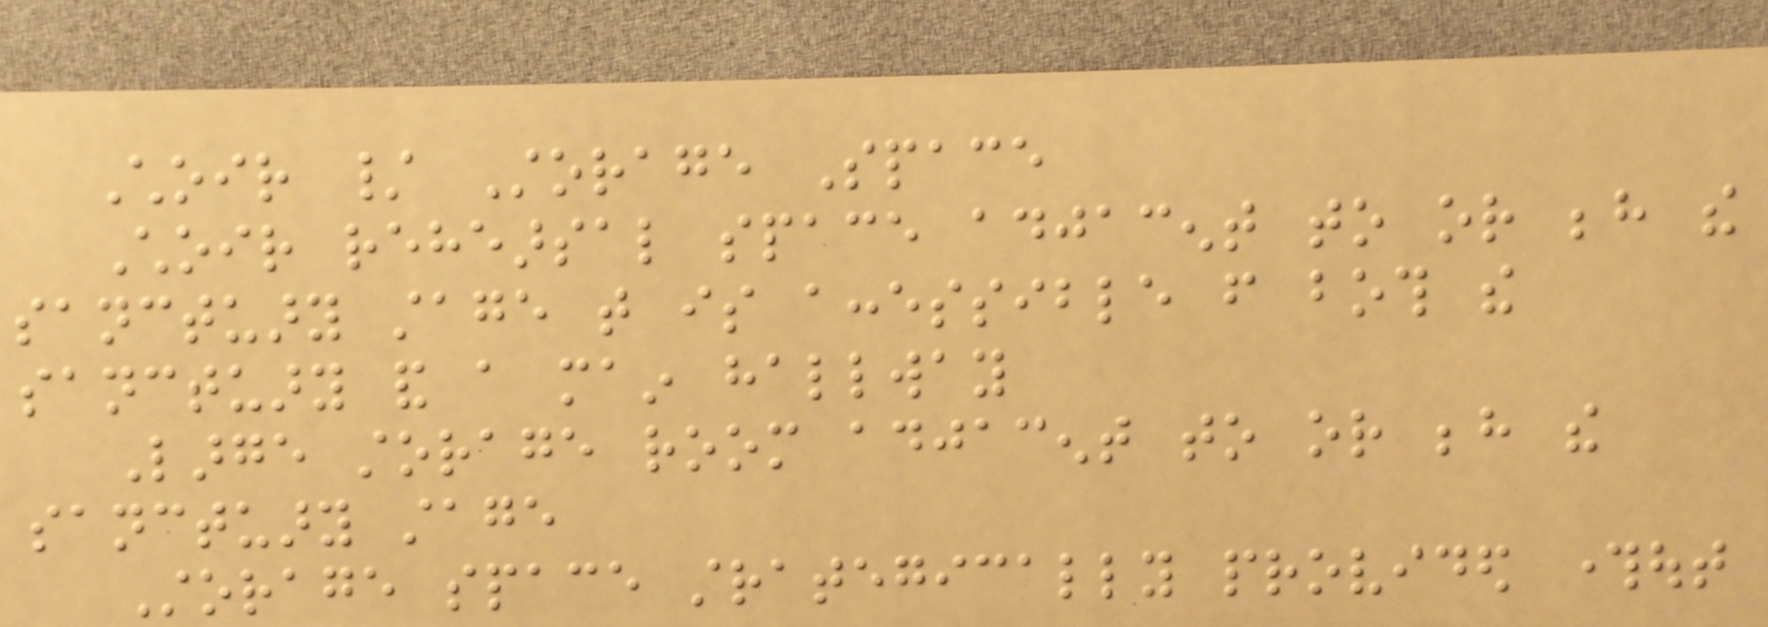Choir / Storage Space
Choir rehearsal space adjacent to or behind the
sanctuary stage that is accessible from both the
sanctuary and a main hallway
Large storage room adjacent to or behind the
sanctuary stage
Storage space strategically provided throughout
